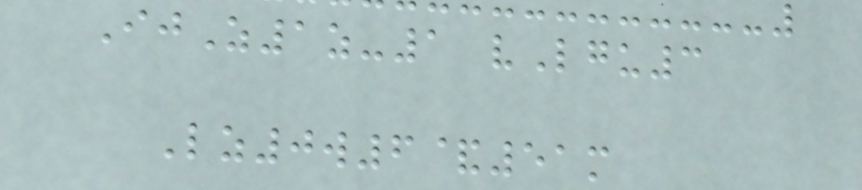IjZ1z-1 vLgu3
Lz0w6&51m
